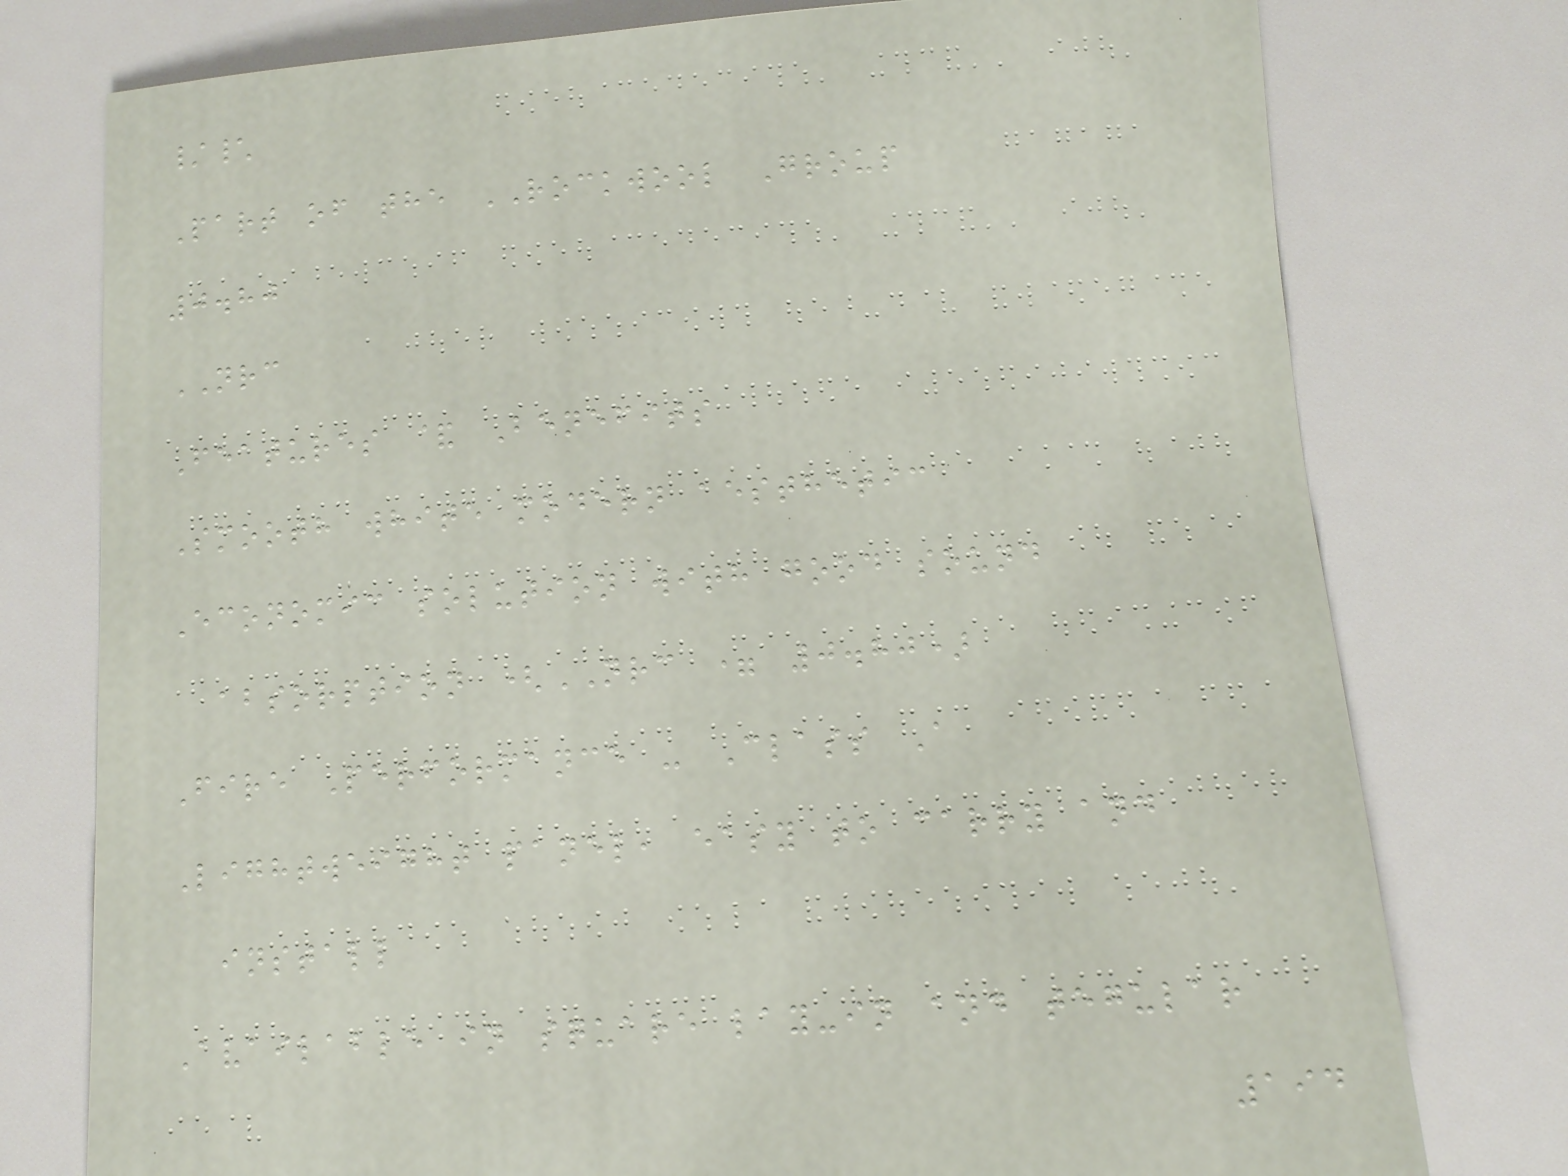/\
Part of the ROCKWOOL Group
0.80
NRC
Features & Benefits
Smooth white modern aesthetic
Economic solution with good sound
absorption (NRC = 0.80)
Fire Performance - Class A
Lightweight panel, easy to carry and
install
Available in square lay-in and tegular
194
